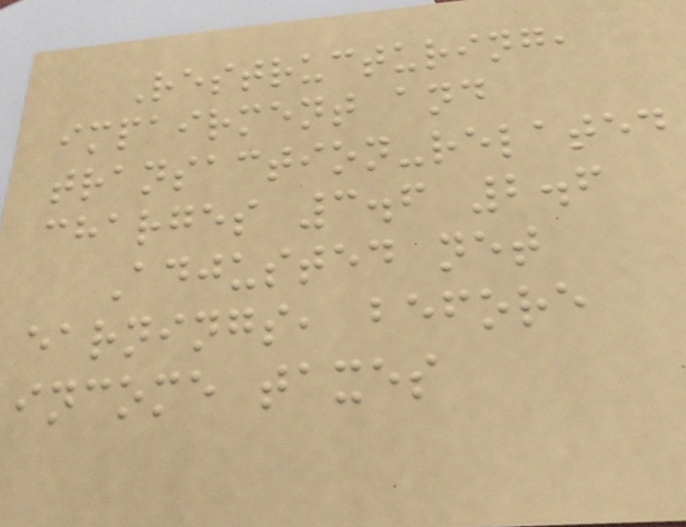Restructuring,
impairment and
transaction-related
charges 3.6 2.6
Adjusted net
earnings, before
income taxes
